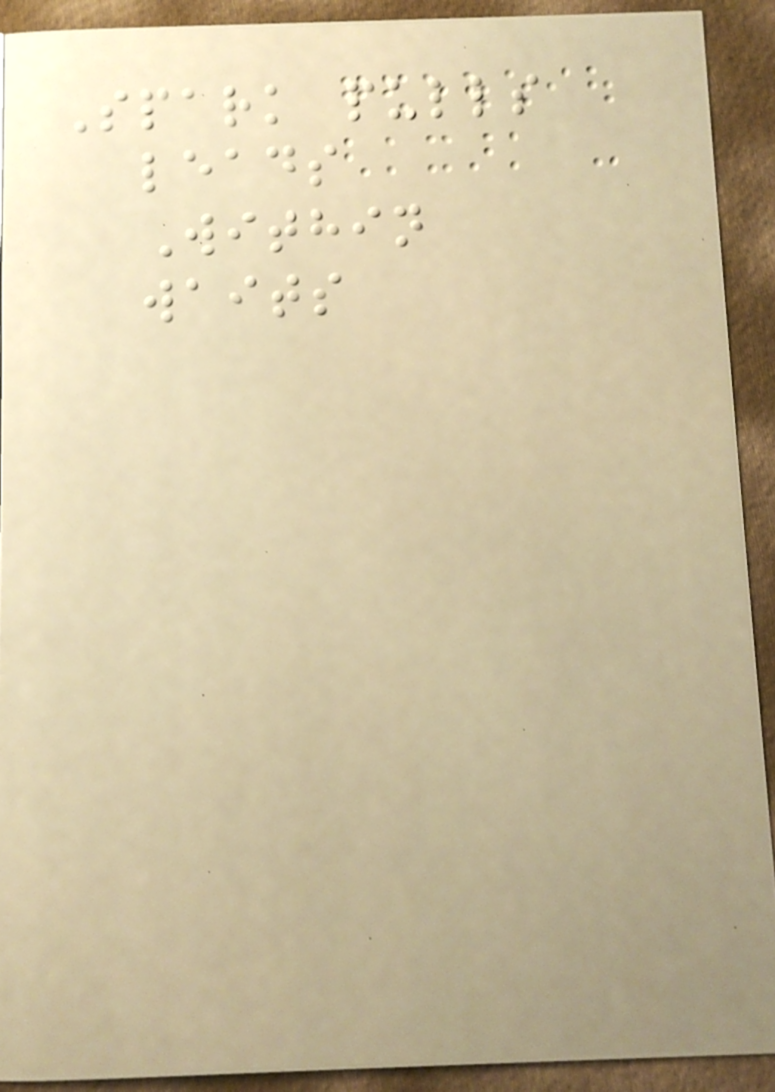Spark pulls
leads
Within
waits
